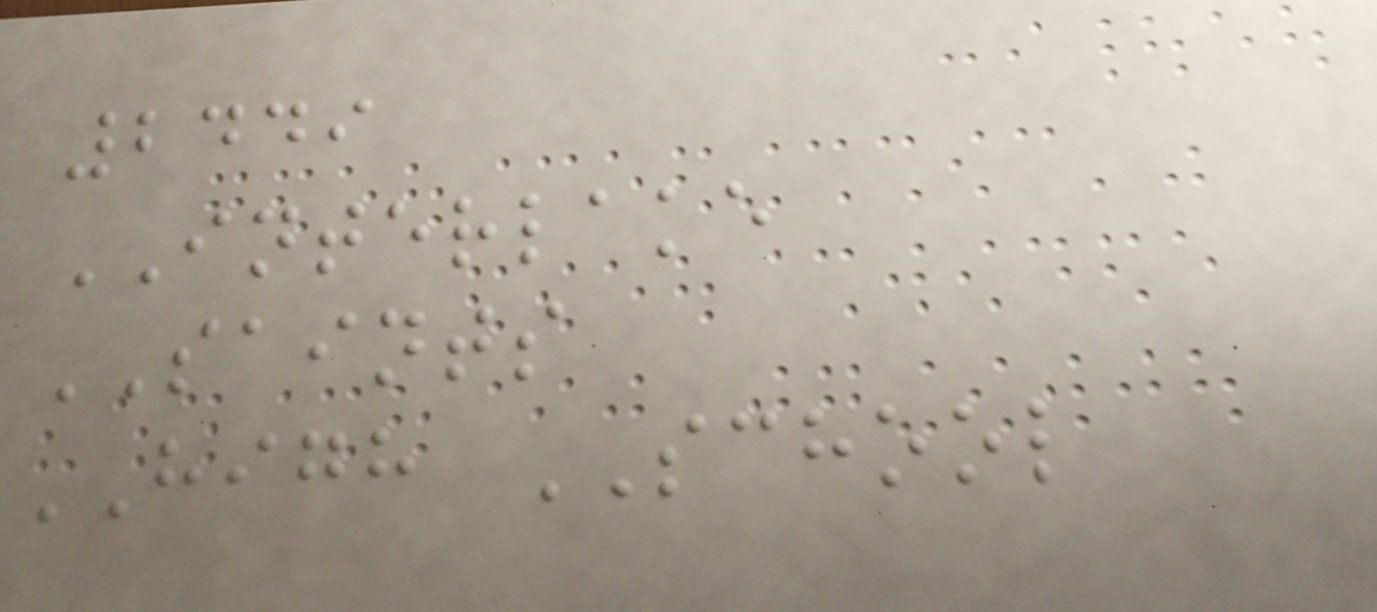2449
INTERLAKE
SAINTS
HIGH SCHOOL
